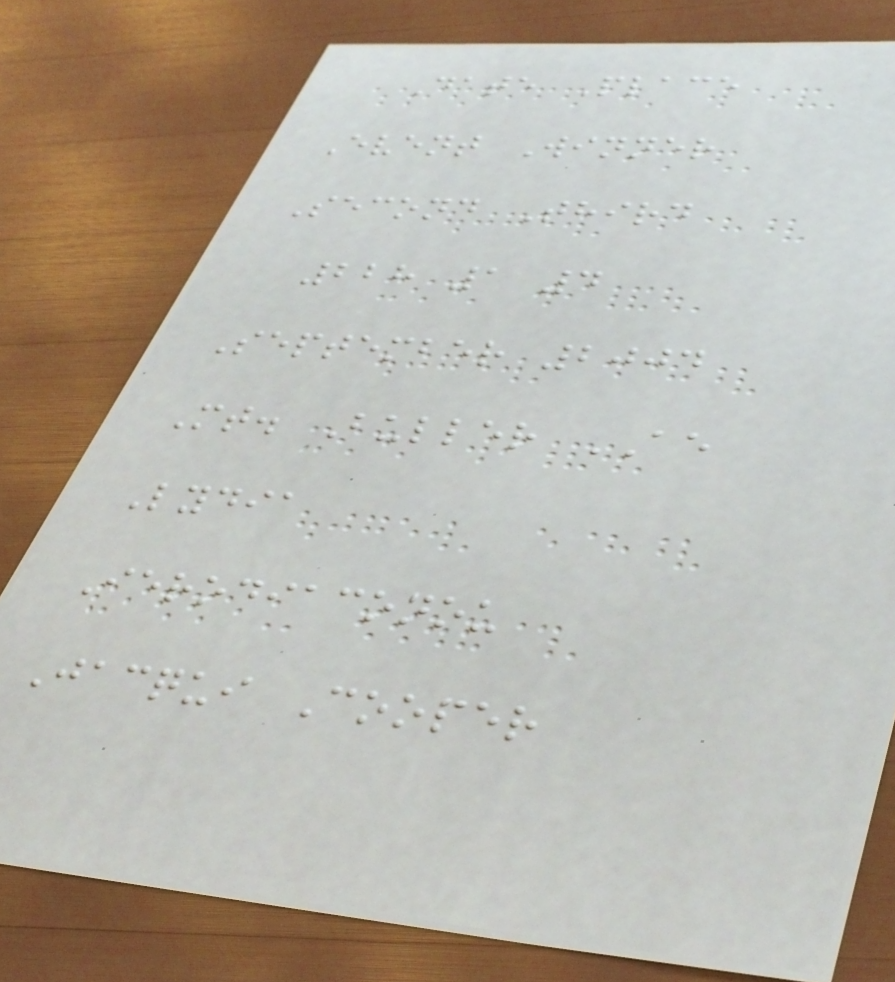Date Place
Event Winner
Second Third
228 1 4
September 2004
Mt. Buller AE
Lydia
Ierodiaconou
Jacqui Cooper
